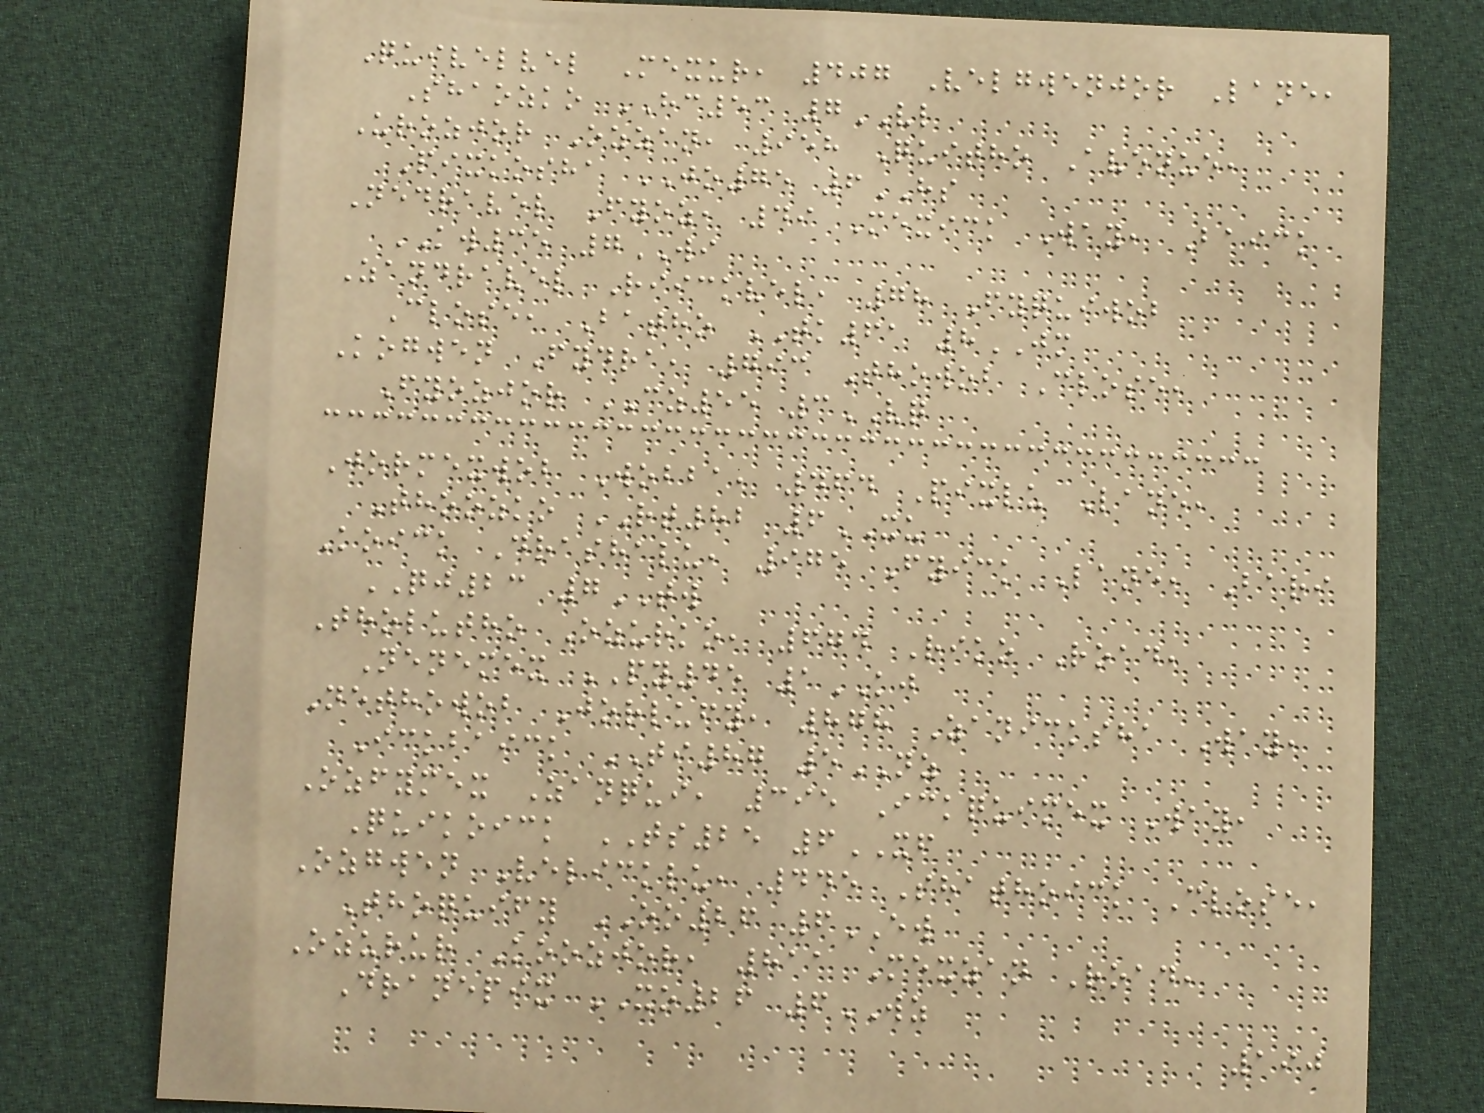Quivelvel Mexur, 407 Velgwenjor Lane,
Shaozko HC53 7VL
Urozjor Ozzan, 958 Quitho Avenue,
Pixkosha JO75 6HS
Nedravel Fyoz, 49 Mexick Way, Baick
KW35 7WI
Zandravel Riickvel, 78 Fyquiwob
Close, Batho TK61 8JM
Kogwen Fydra, 793 Thowob Close,
Fyozjor CZ55 3VQ
Jormexwob Wobba, 464 Pixlu Lane,
Thoozko RT82 6XU
Koick Drashalu, 975 Fyick Lane, Bari
QJ23 7TW
Tholutho Ozurko, 674 Riko Road,
Nenemex PY45 1KJ
Nethowob Jorlufy, 878 Zanicksha Way,
Ickbaick TI87 5NZ
Ozfymex Zanqui, 395 Ickquimex Way,
Quikoick TS25 6XF
Ozgwen Velicklu, 445 Shathoick Close,
Thoquify OO26 6EW
Ozurur Koozjor, 811 Mexzan Road,
Dranepix XO26 6WZ
190
